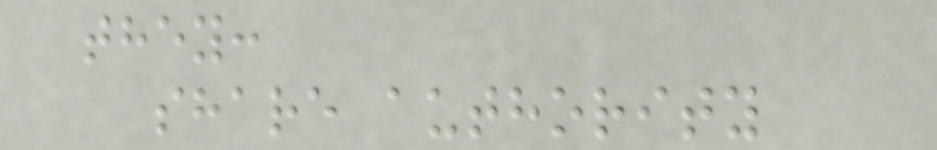they:
share authority
